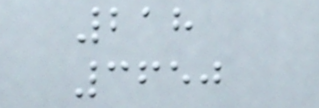218
3650
